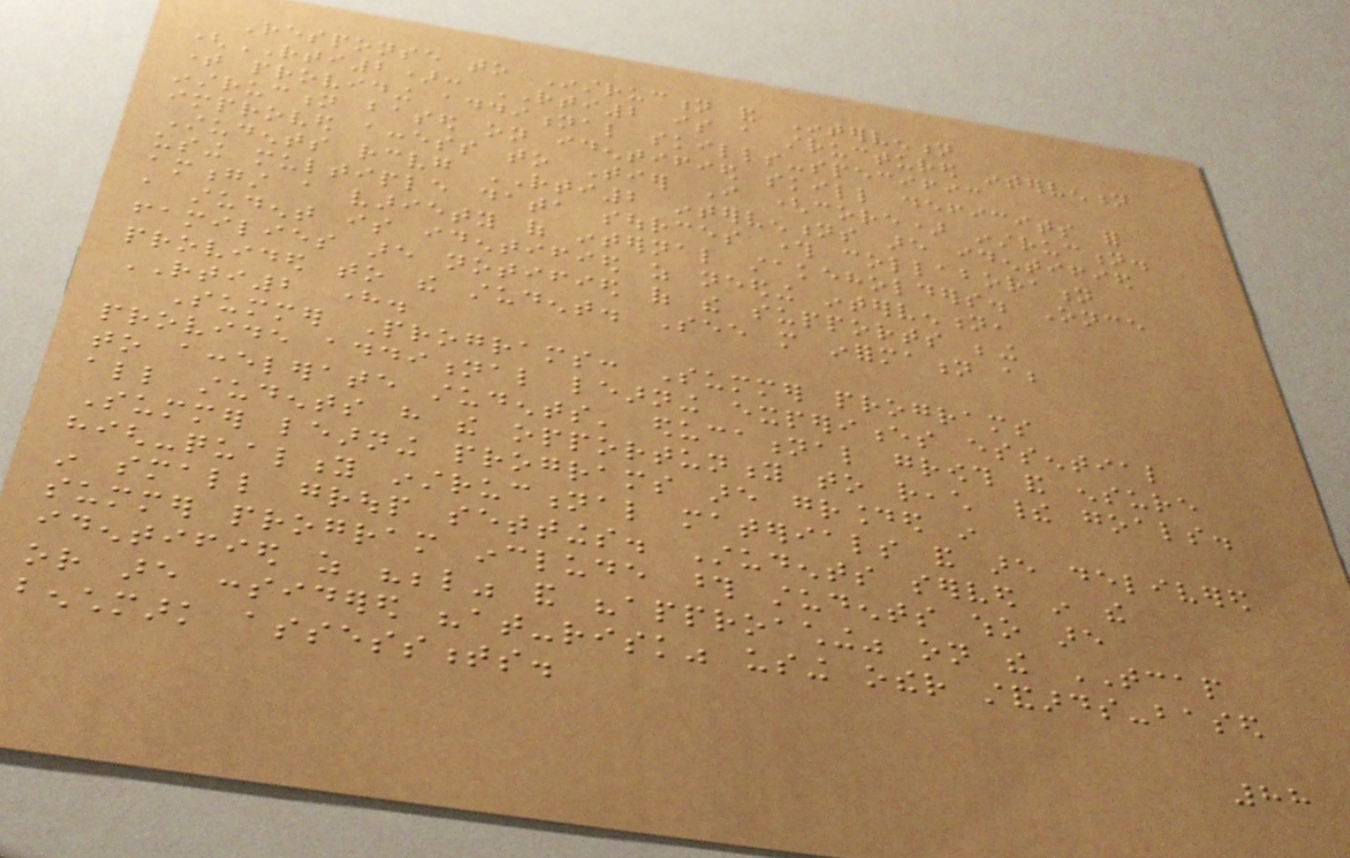Response to Instruction and Intervention
(RTI2): RTI2 is a structured intervention
time providing additional skills-specific
instruction based on identified skill deficits for
improved access to Tier I (core) instruction.
Students receiving RTI2 interventions are identified
using multiple data sources through collaboration
amongst a variety of internal stakeholders. Once
a student is identified as needing intervention,
families are notified of the supports being
provided to the student. See more information about
RTI2 here.
Summer Programs: Summer programs
provide additional learning experiences essential
to accelerate students' educational growth and ensure
all students have the opportunity to reach their goals.
Summer learning programs are grounded in
high-quality instructional materials and are delivered
in small group settings. Students served in the
summer program include those students who are
identified as "below" and "approaching" on the TCAP
or are considered "at-risk" using other standards-based
benchmark assessments.
88
